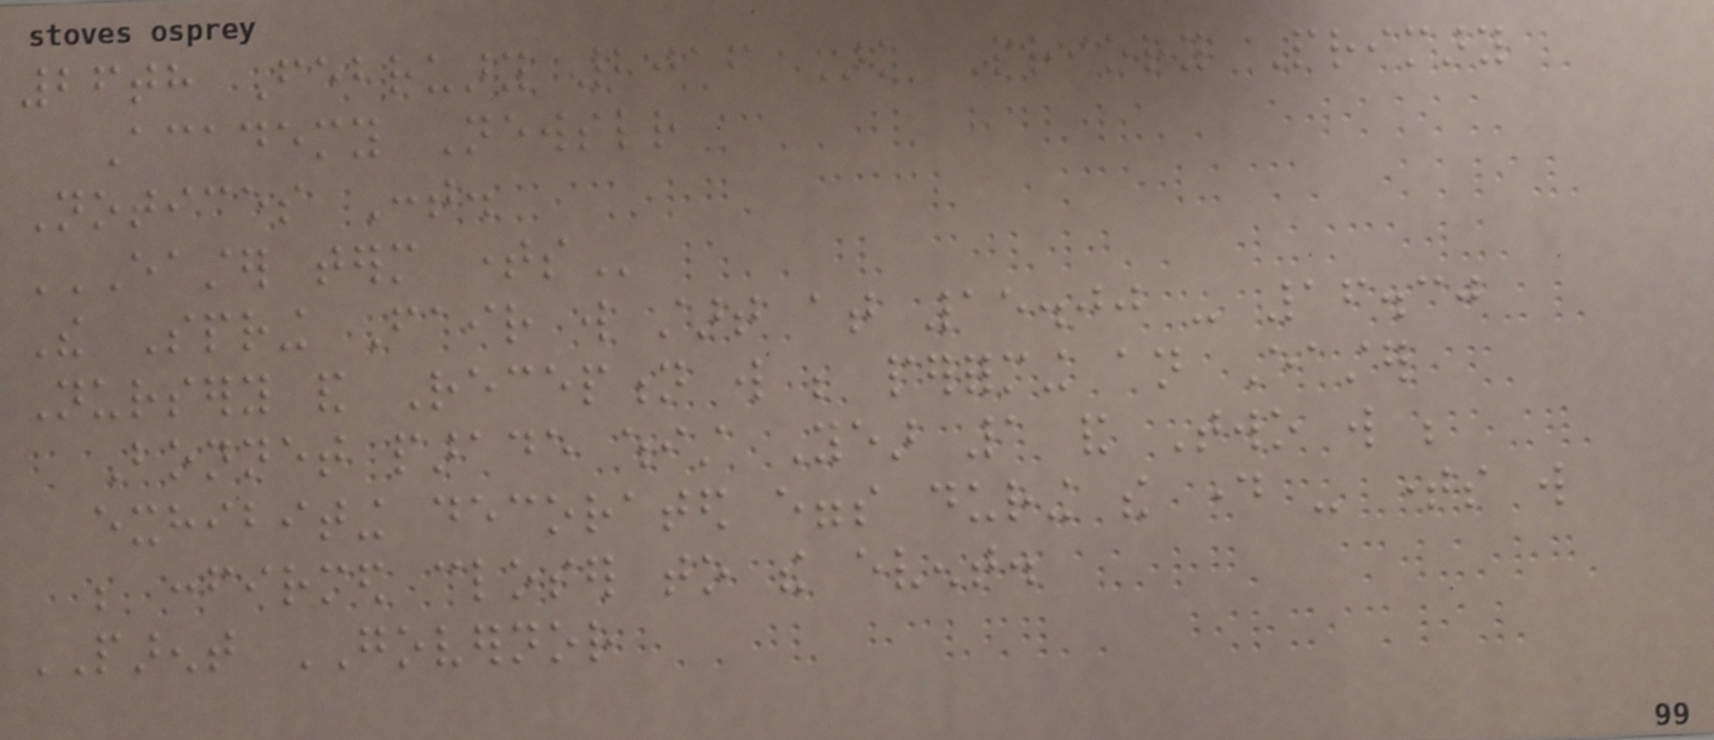26th February 2016 Ark Priory Primary
Academy Newsletter
Notices Cont.
EASTER TERM TIMES
The Spring Fair will start at 15.00 - 16.30
Nursery and Reception will be performing an Easter
Bonnet parade whist Year 1 and Two will be
exhibiting decorated eggs during the day - times will
be confirmed closer to the event.
PARENT GOVERNOR
